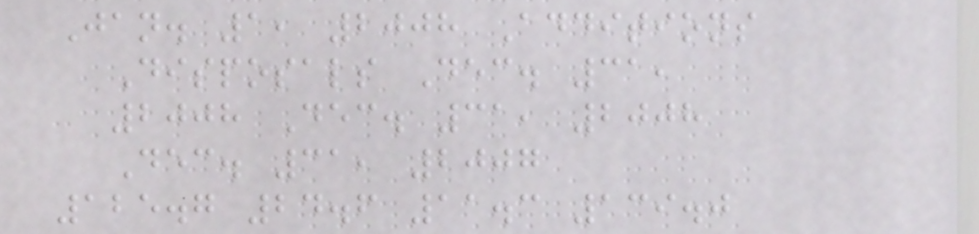Jan. 1, 2008 Additions
Disposals Dec. 31,
2008 Dec. 31, 2008
Dec. 31, 2007
125.7 24.6 11.3 139.0
